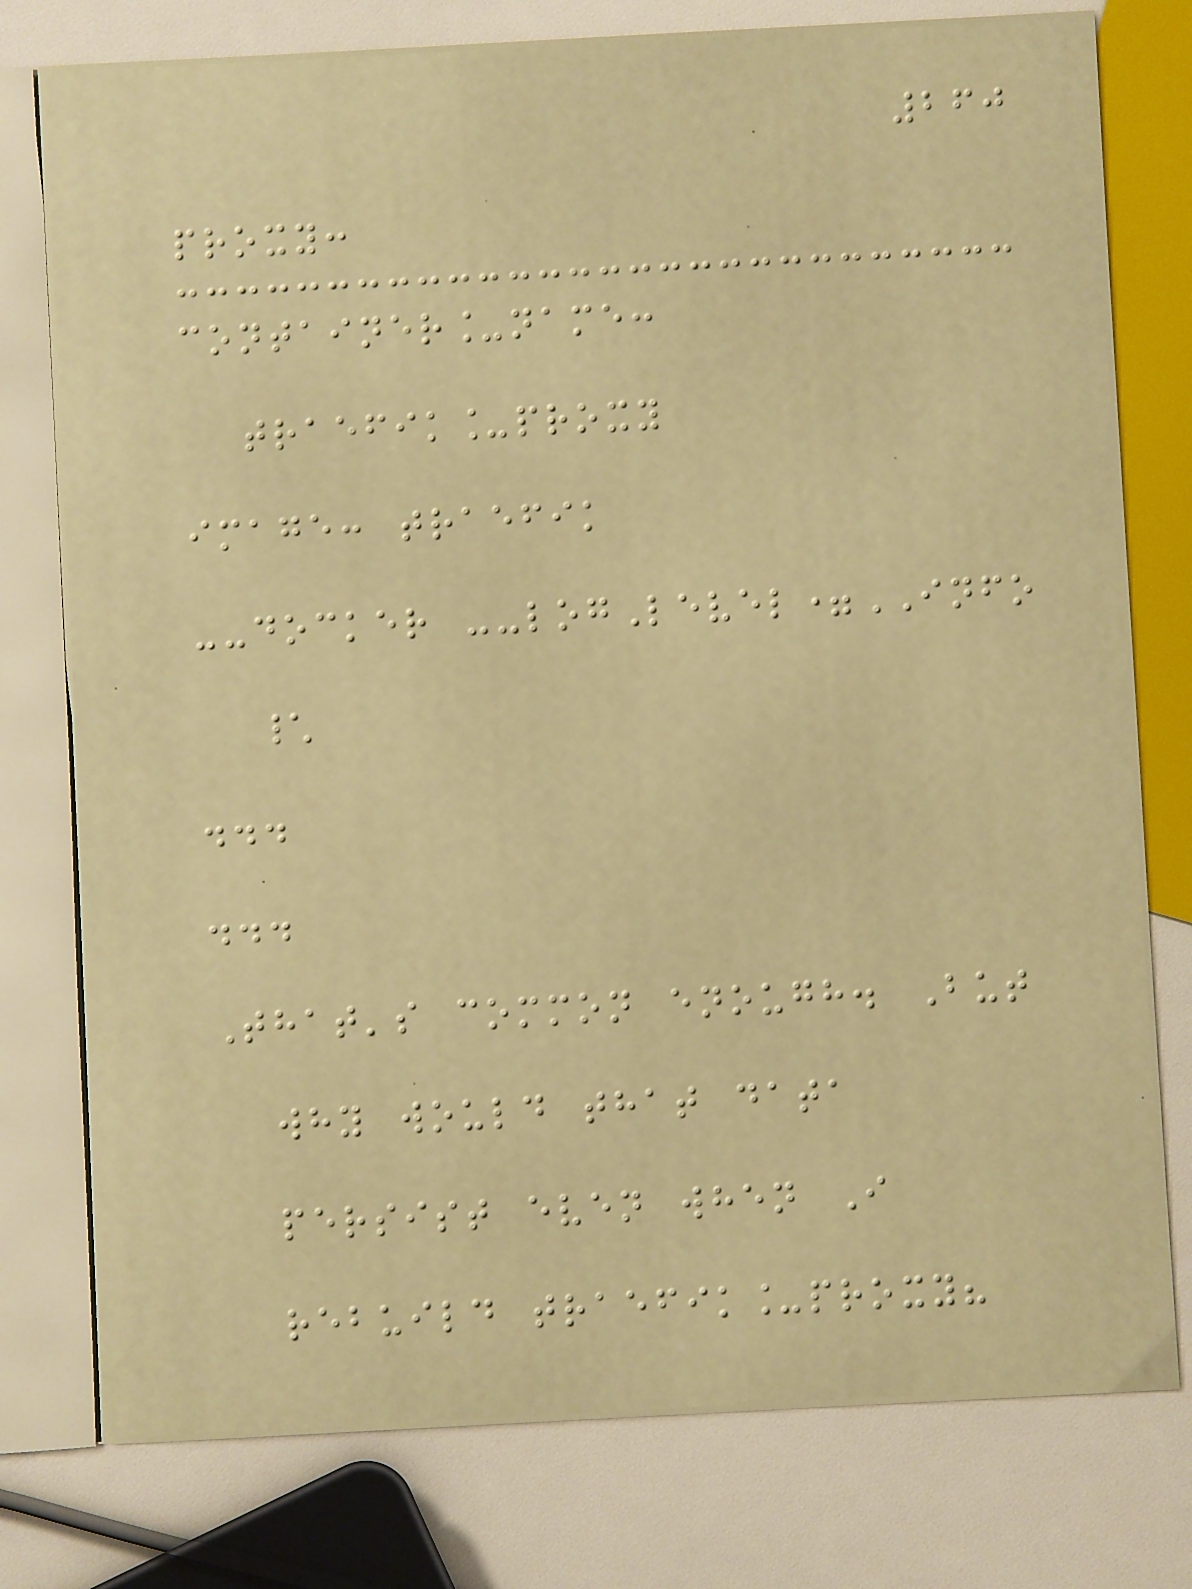260
proxy:
container_name:
traefik_proxy
image: traefik
--docker --logLevel=INFO
\
...
...
That's common enough. But
why would that data
persist even when I
rebuild traefik_proxy?
